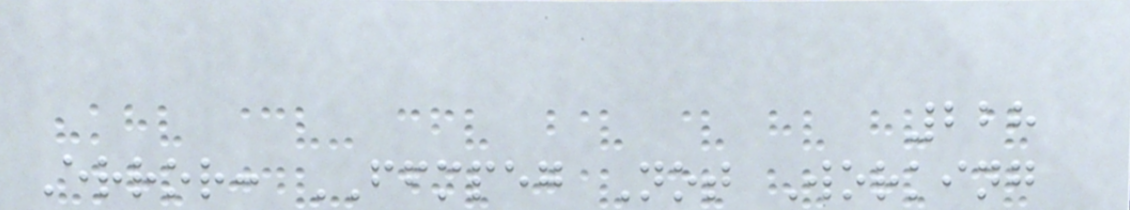228
Error: FFMPEG Not Working
